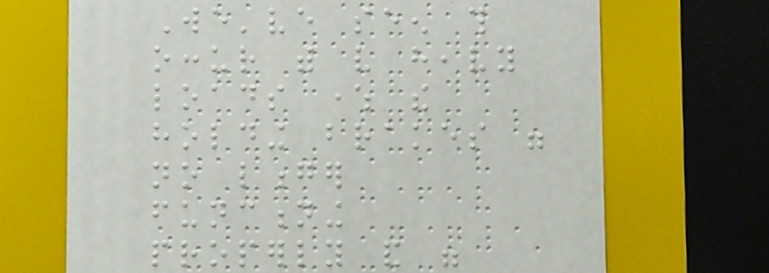We've seen this
occur with very heavy
loads where the
holding brakes were
no longer
functioning
properly and were
